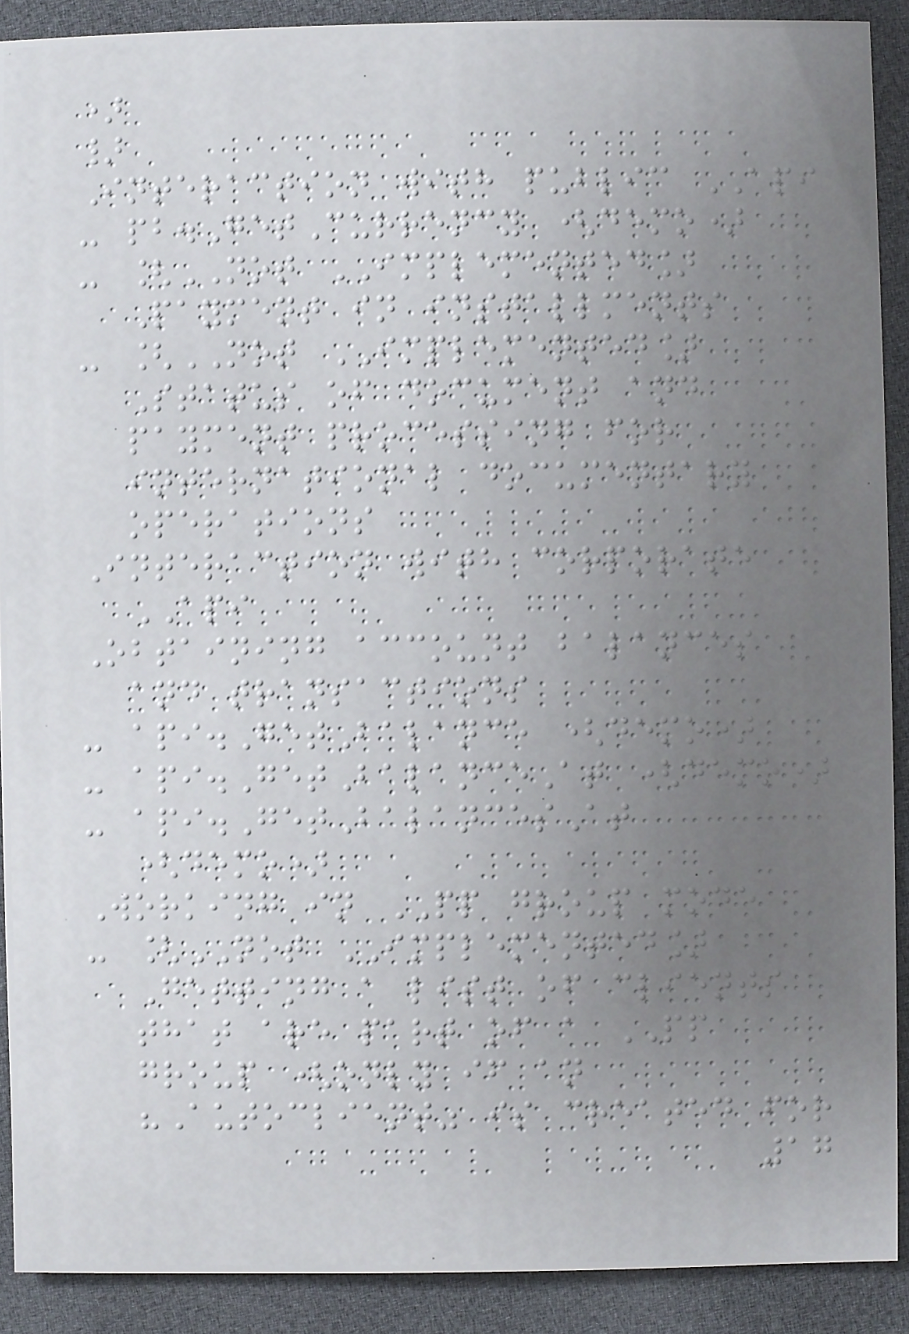)
}
Interaction with public API
- pb.GetCurrency (demo)
- [NOT IMPLEMENTED]
Payment in installments
- [NOT IMPLEMENTED]
Status of document and
payment processing for
international documentary
operations
Interaction with corporate
API
Obtaining account balances
and transactions
- api.GetBalance (demo)
- api.GetBalanceAt (demo)
- api.GetBalancesAt
(demo)
Working in PP group mode
- [NOT IMPLEMENTED]
Getting a list of clients
that are part of a PP
group (only if an
"Autoclient" is created for
17
